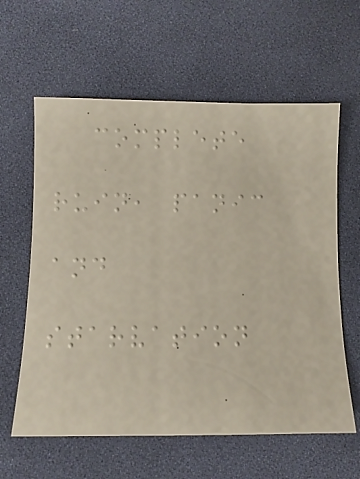complete
ruin, panic
and
starvation
